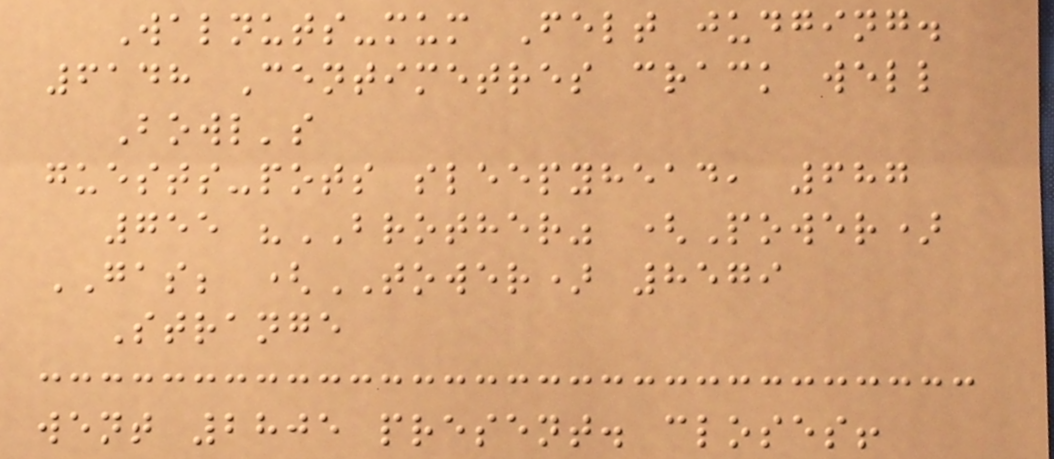Walnuts-mum Felt judging.
6148 Centimetres crack well
Bowl's
guests-pots sleepyhead, 687
755 "BROTHER" (Power)
GAS; (TOWER) 8579
Strange
went 2805 present. closes!
